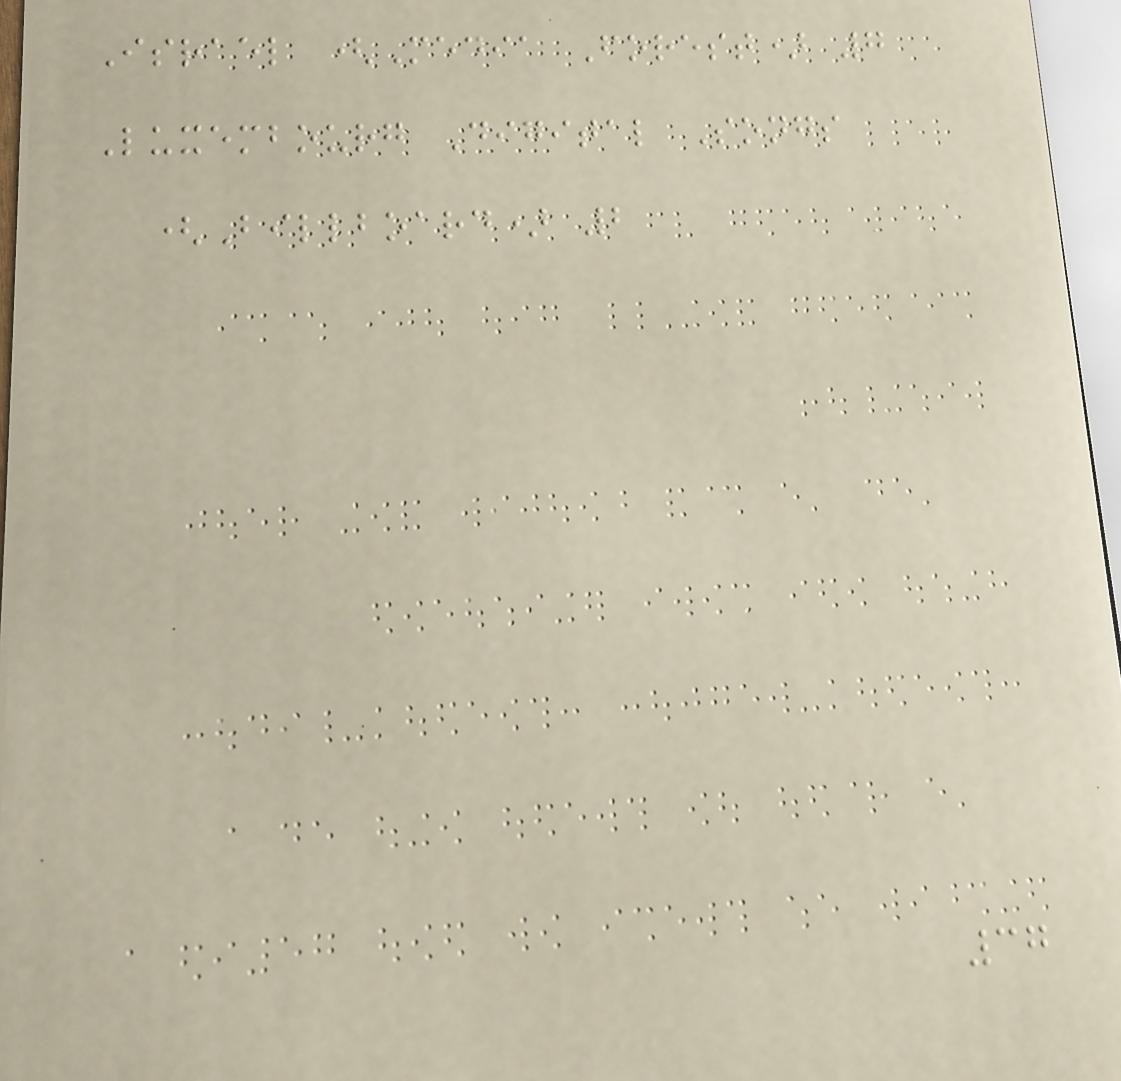Israel (Media Forest) 7
Luxembourg Digital Songs
(Billboard) 2
37
